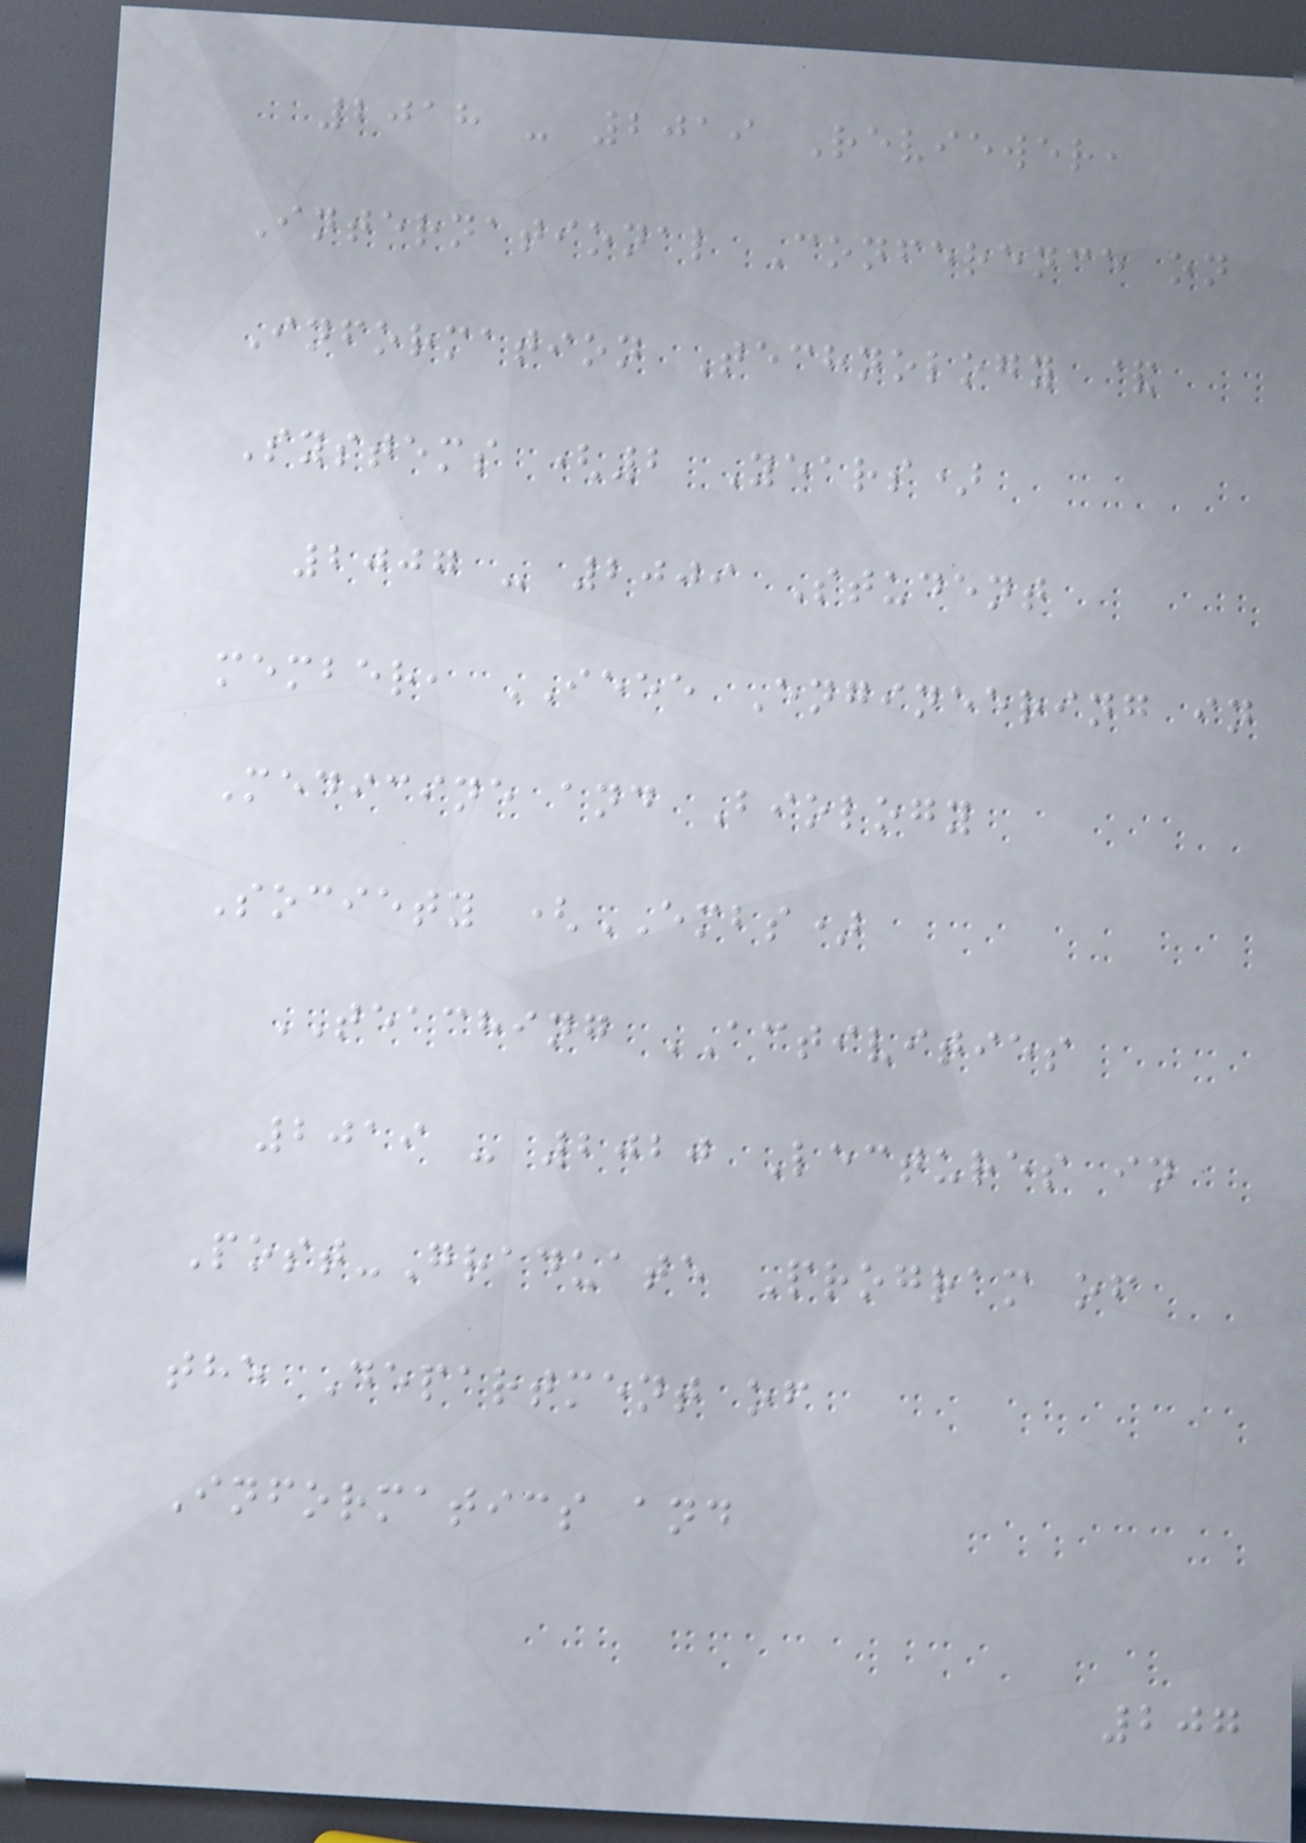2018 - 2019 Reviewer,
International Conference on
Information Technology &
Systems (2 Years)
2007 - 2009 Student
member, IEEE Engineering in
Medicine and Biology
Society (EMBS)
TEACHING ACTIVITIES
2019 - 2020 Lectures in
Post-Graduate Program of
the Department of
Informatics and
207
